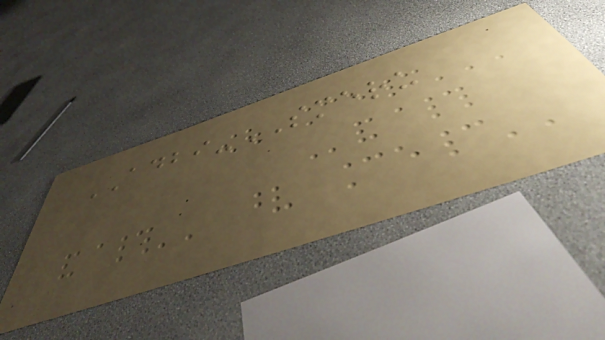ADBI-SMERU
